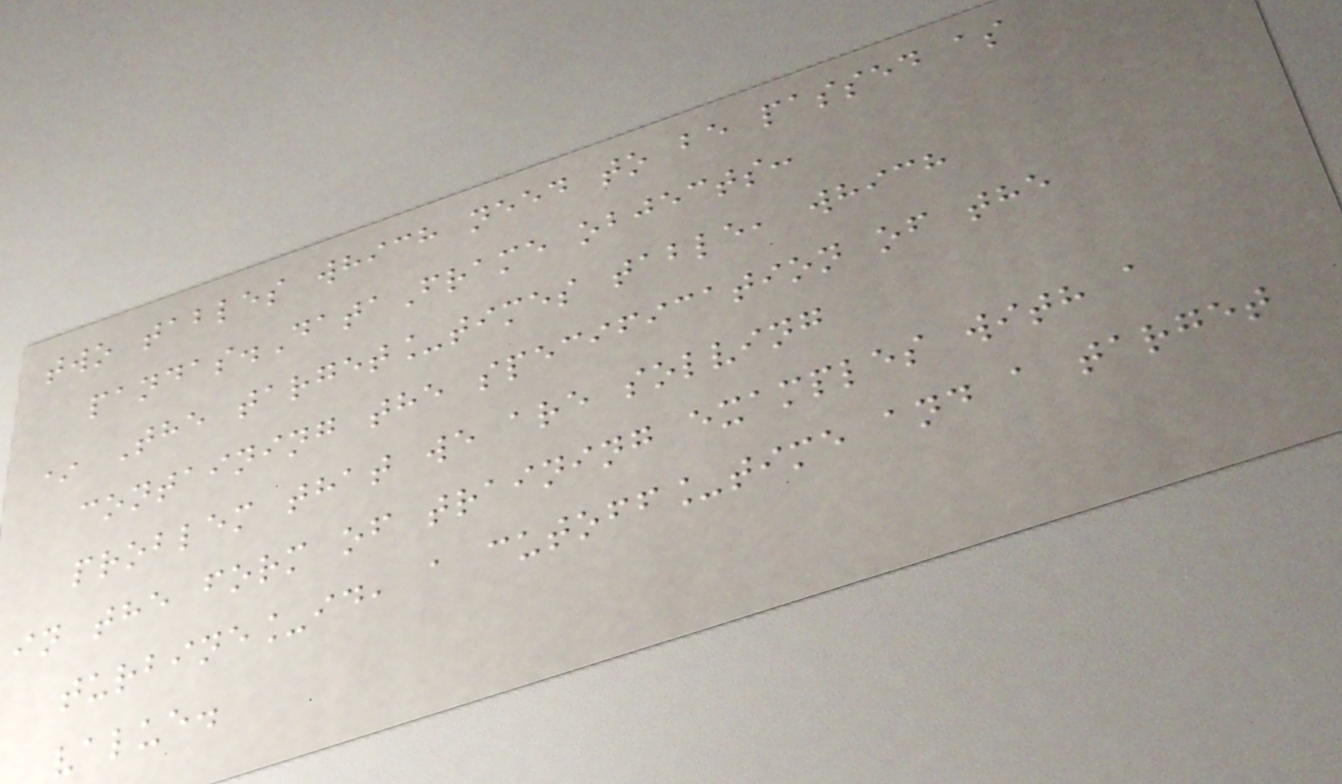two tables which need to be passed as
pandas.DataFrame objects:
* The target_times table, which
containing the specification of the
problem that we are solving
in the form of training examples with a
turbine_id, a cutoff_time and a target
value.
